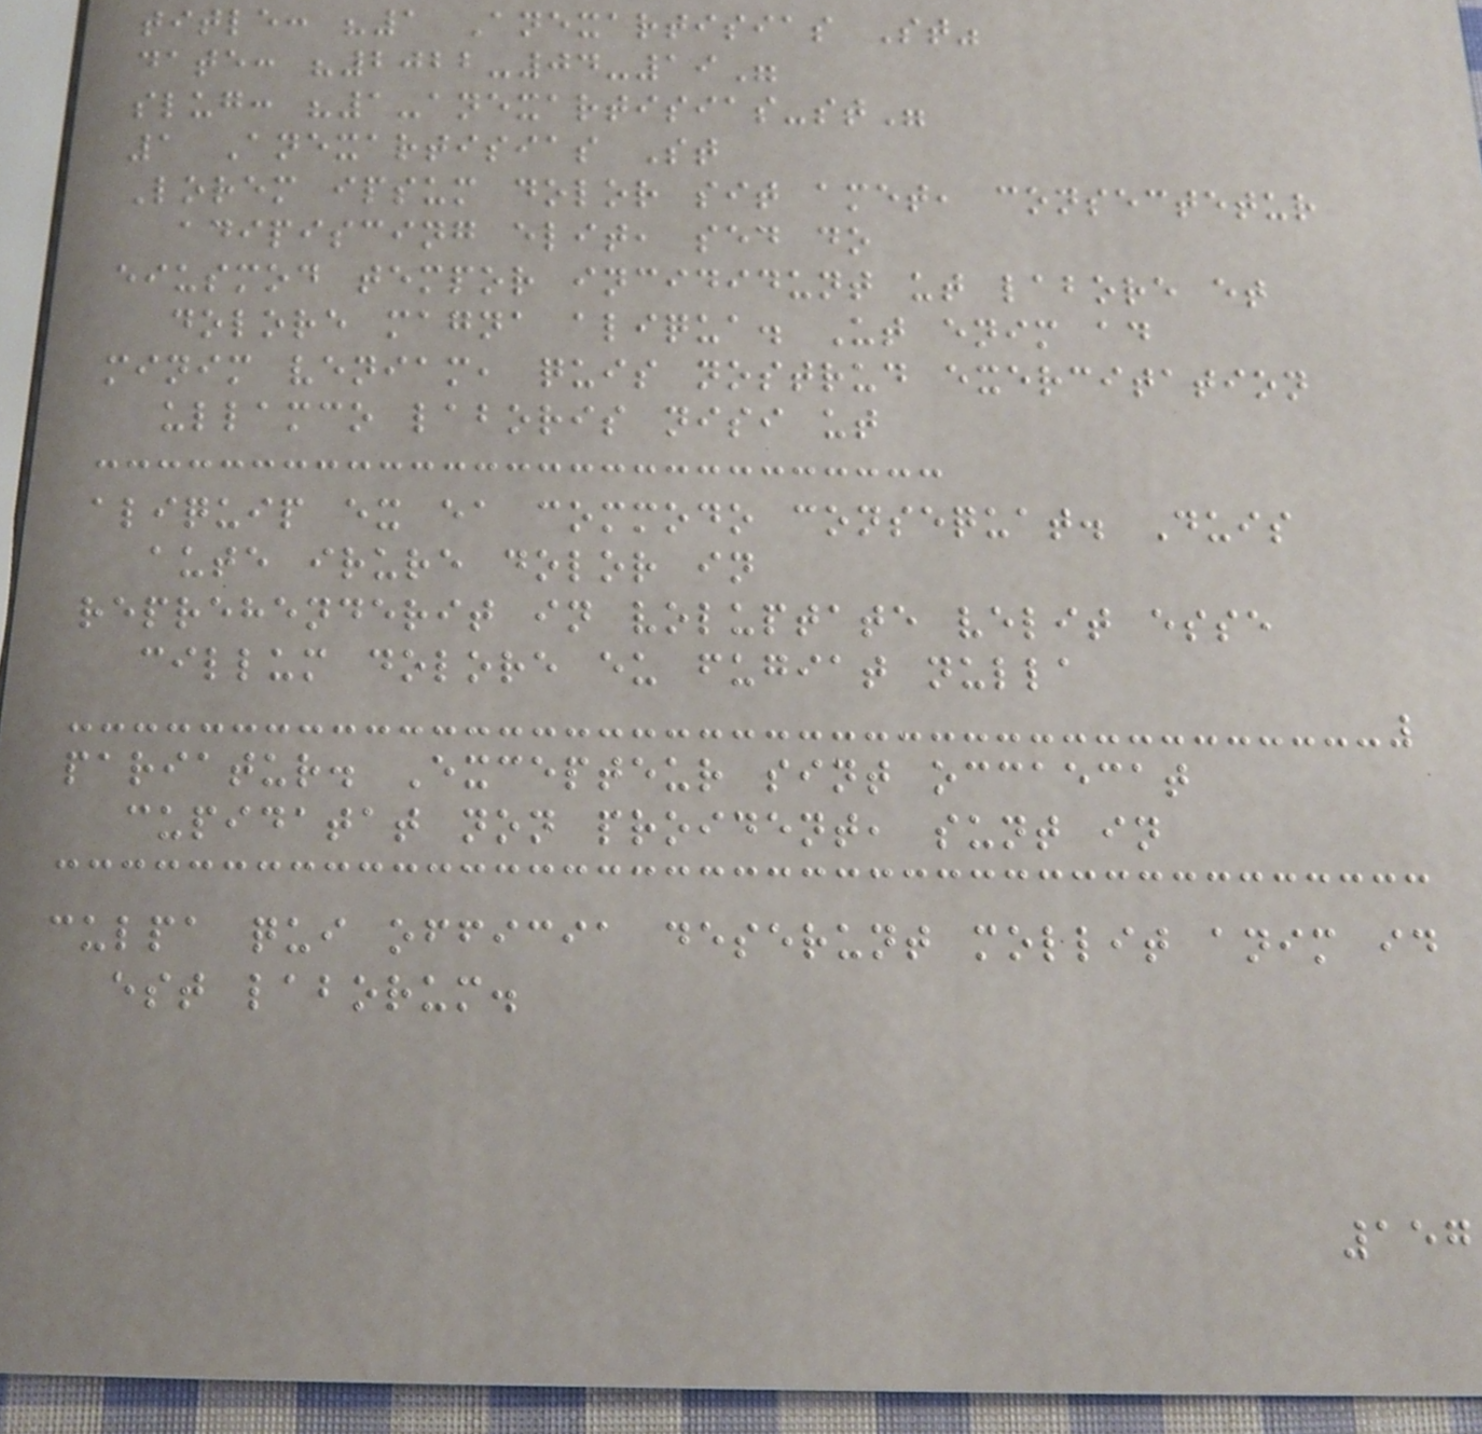title: "1 Anexartisias St"
date: "2022-04-19"
slug: "1-anexartisias-st"
1 Anexartisias St
Lorem ipsum dolor sit amet, consectetur
adipiscing elit, sed do
eiusmod tempor incididunt ut labore et
dolore magna aliqua. Ut enim ad
minim veniam, quis nostrud exercitation
ullamco laboris nisi ut
aliquip ex ea commodo consequat. Duis
aute irure dolor in
reprehenderit in voluptate velit esse
cillum dolore eu fugiat nulla
pariatur. Excepteur sint occaecat
cupidatat non proident, sunt in
culpa qui officia deserunt mollit anim id
est laborum.
157
